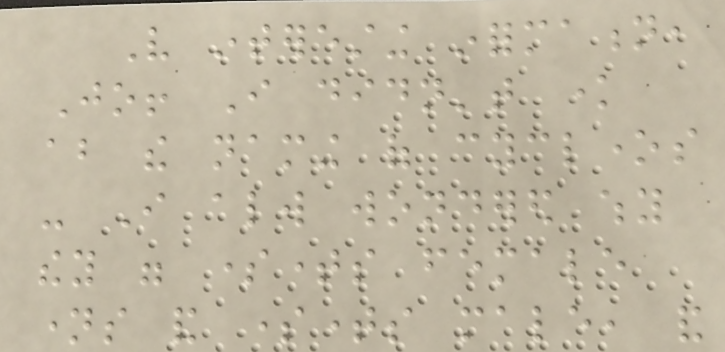Very interesting information,
Jo! I didn't know
about the naming of cyclones
- I always wondered why
they were sometimes female
names and sometimes male, and
